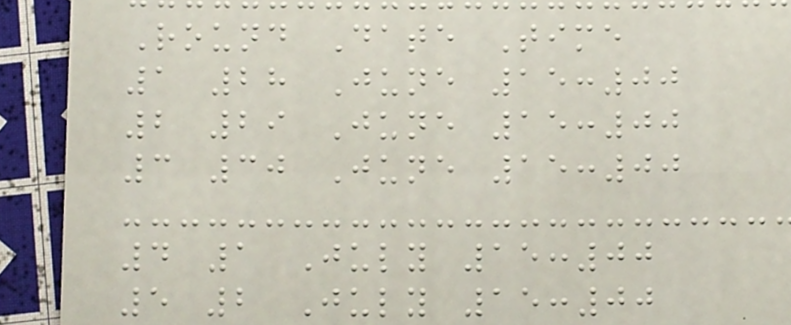Round Date Time
1 28 June 15:00
2 29 June 15:00
3 30 June 15:00
4 1 July 15:00
5 2 July 15:00
